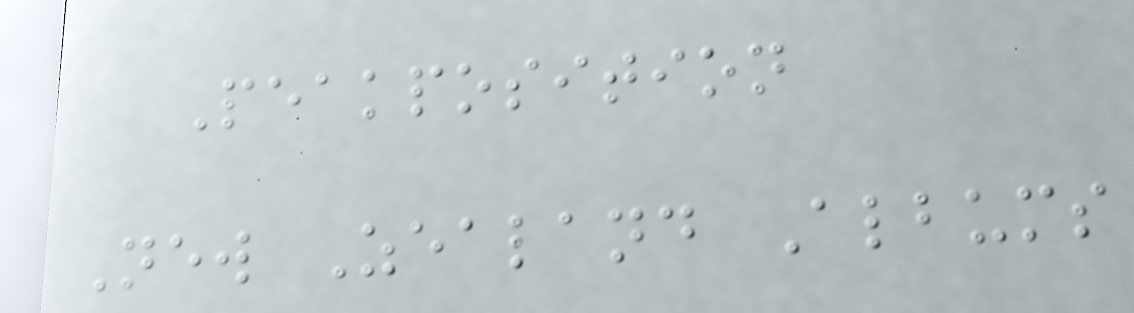Peakposition
New Zealand Albums
